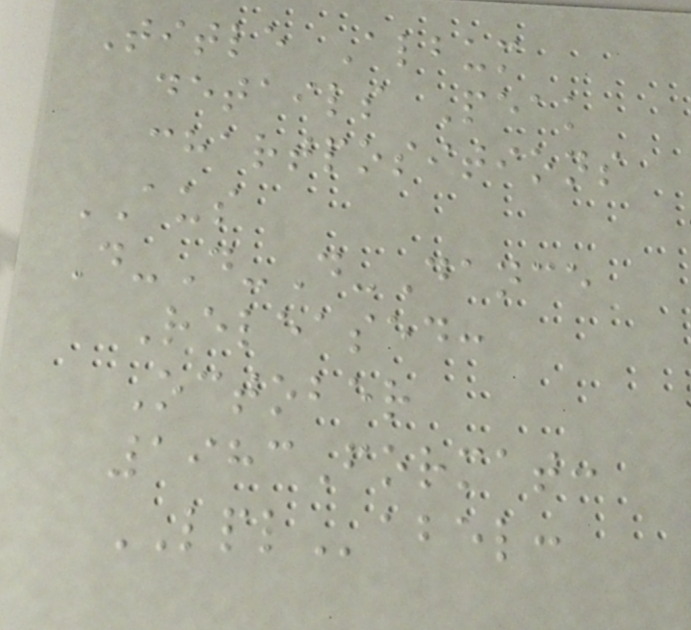Title Album
details Peak
chartpositions
AUS
D-D-D-Dance
Released:
October
1983Format:
LPLabel:
